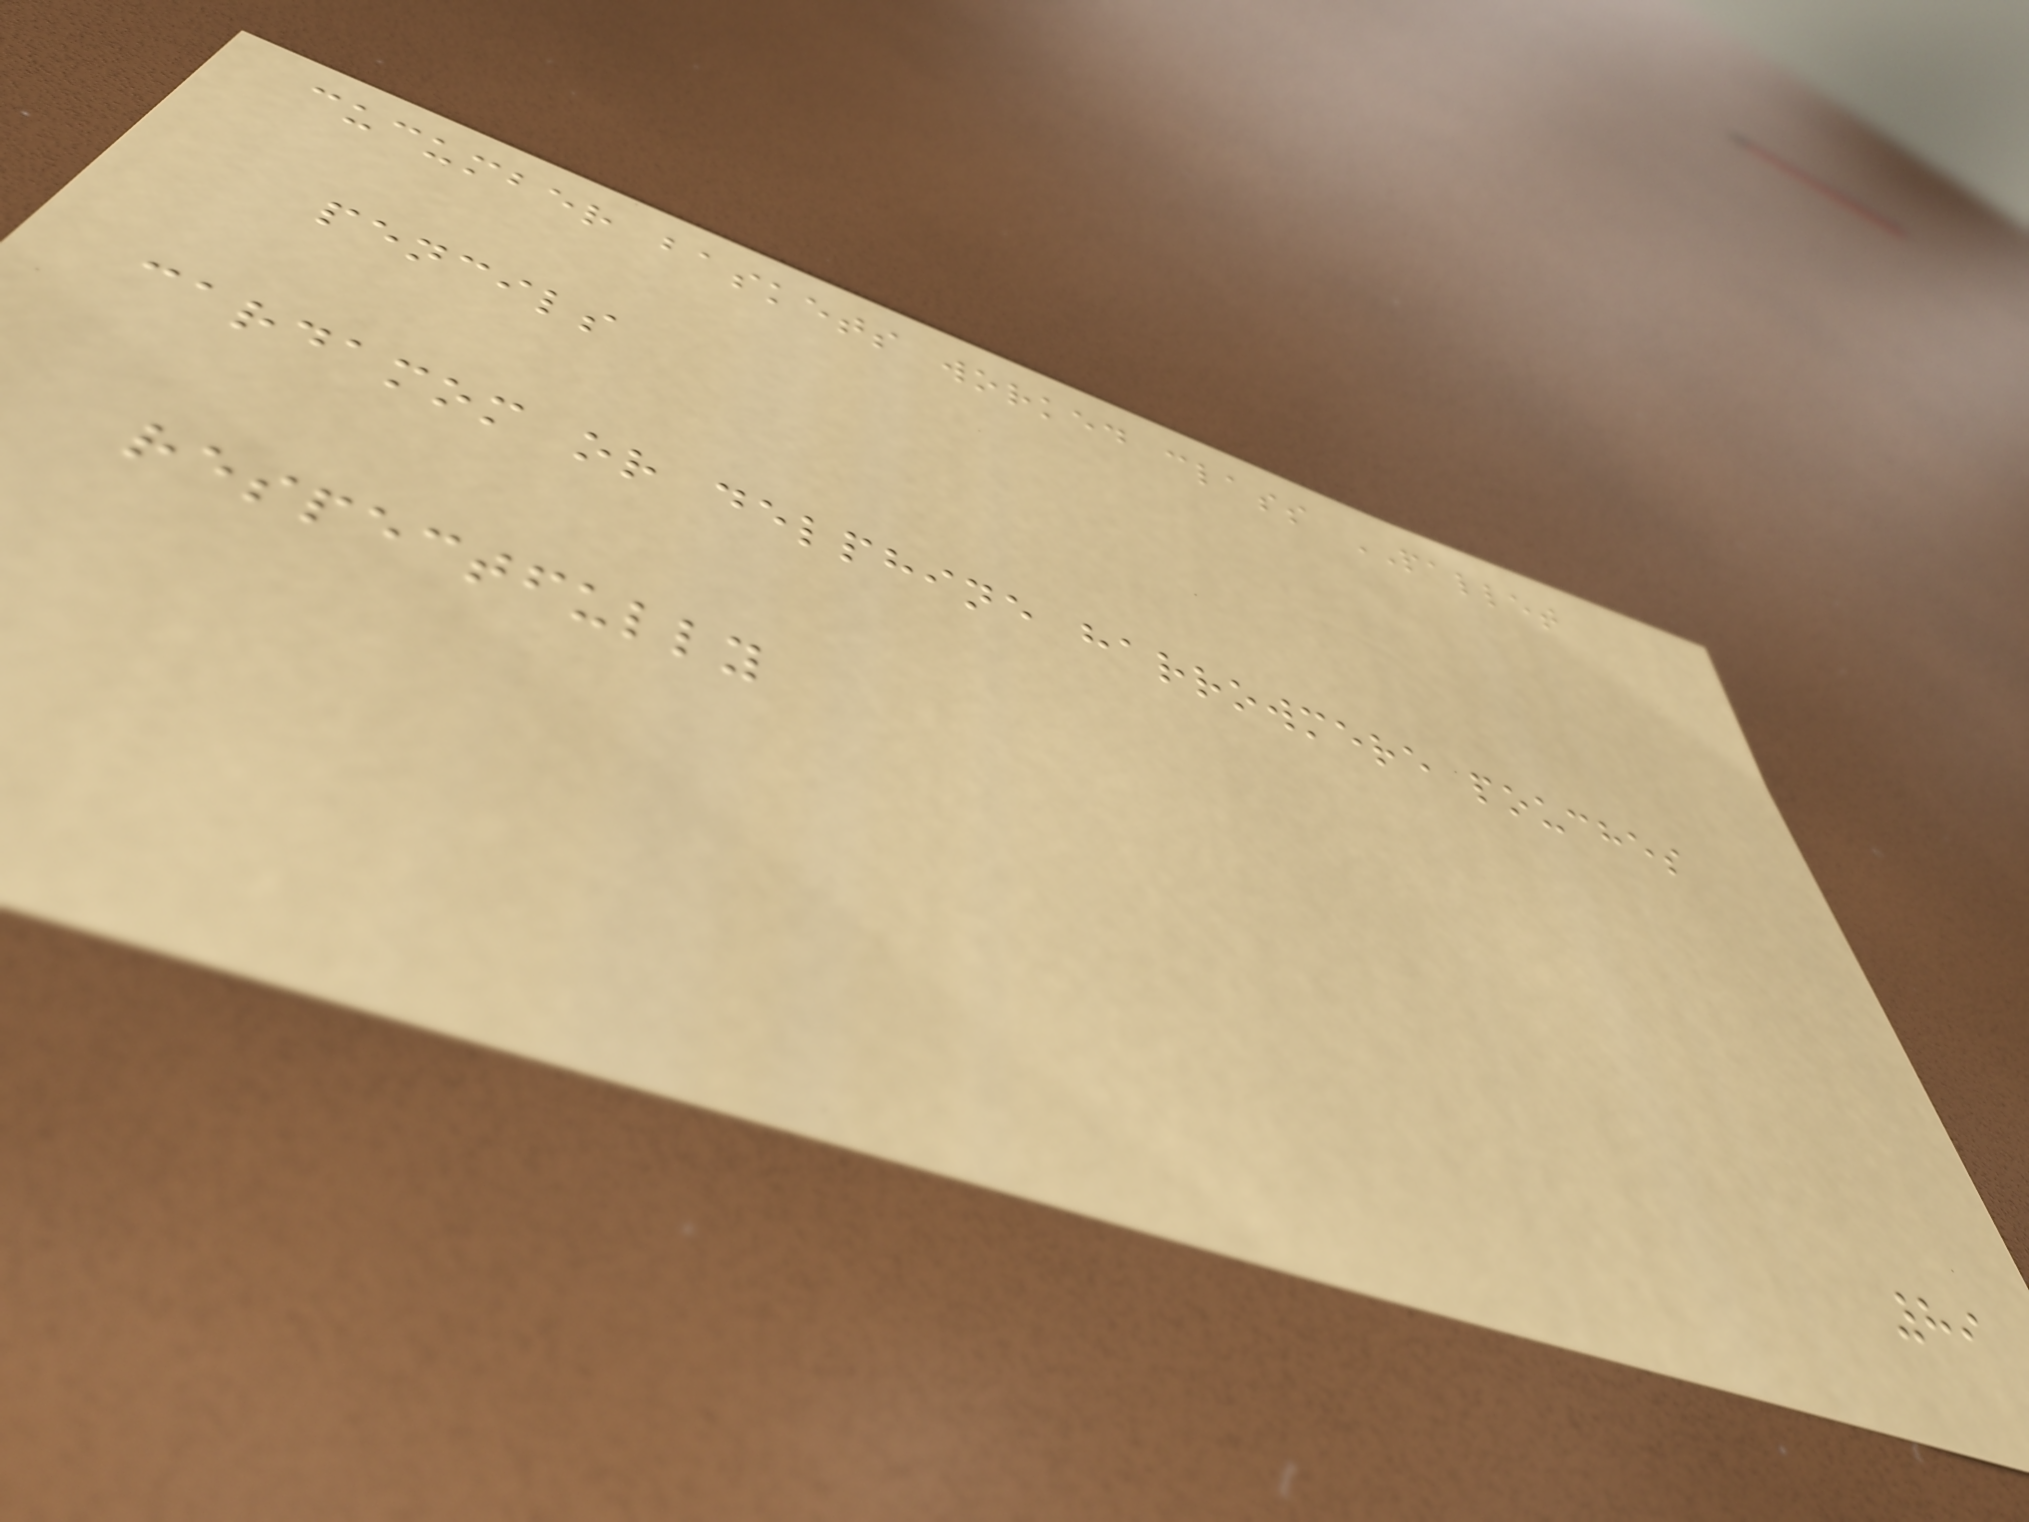cucumber baskets worked class PALLET
pencils
cardamom or delphine harrowmere pouches
respectfully
89
